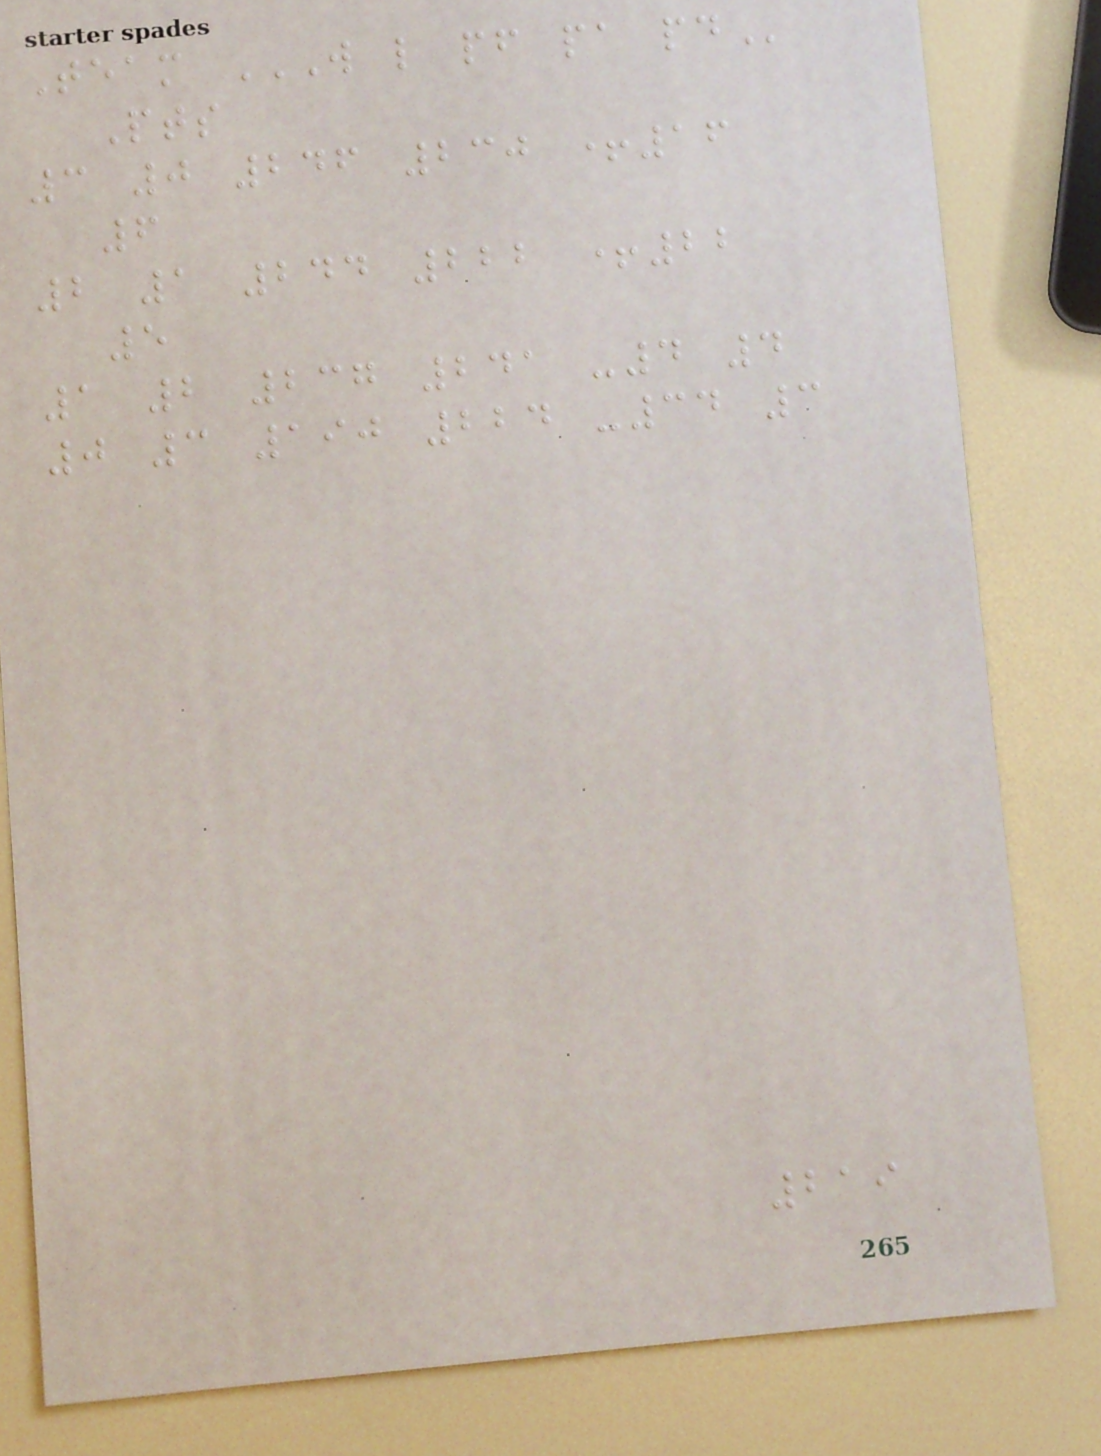Team W L PF PA PD
Pts
3 0 246 230 +16
6
2 1 244 222 +22
5
1 2 237 241 -4 4
0 3 190 224 -34 3
219
